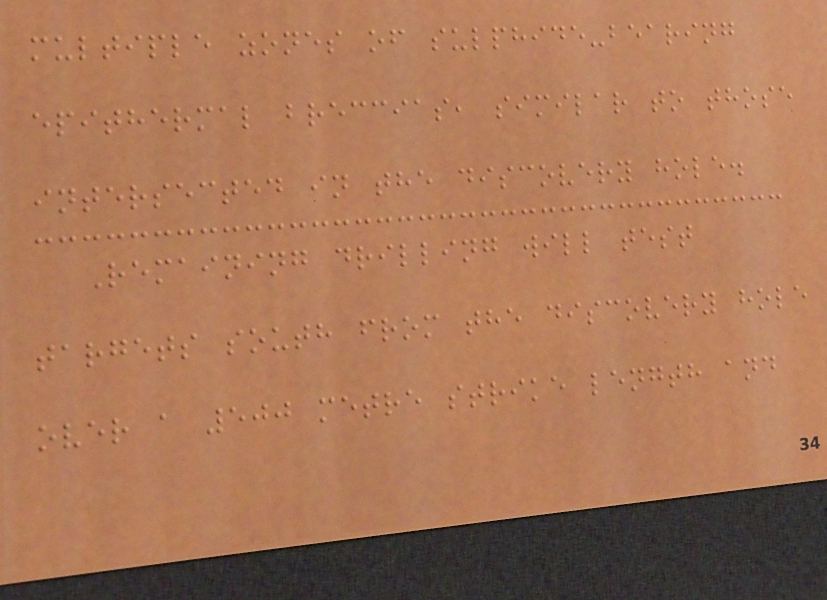multiple zones of sulphide-bearing
epithermal breccias, similar to those
intersected in the discovery hole.
Remaining drilling will test
targets south from the discovery hole
over a 500 metre strike length and
